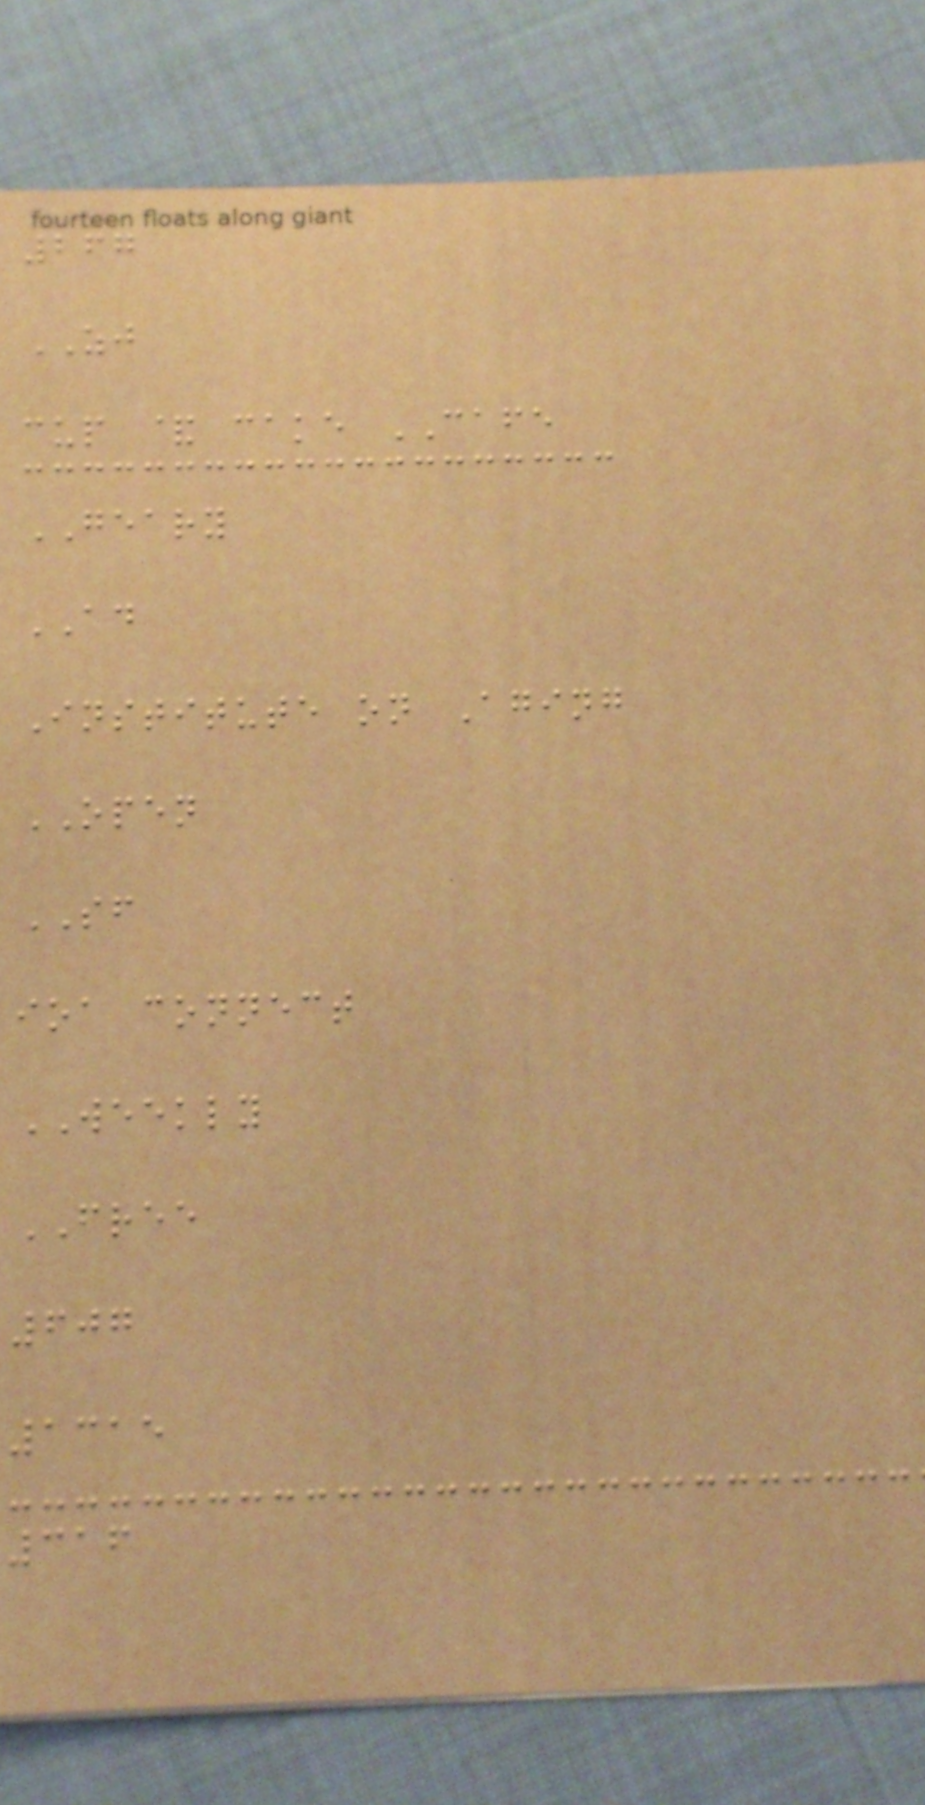267
ZJ
cup & cake CAFE
GEARY
AD
Institute on Aging
OPEN
SF
ioa connect
WEEKLY
FREE
607
1315
316
